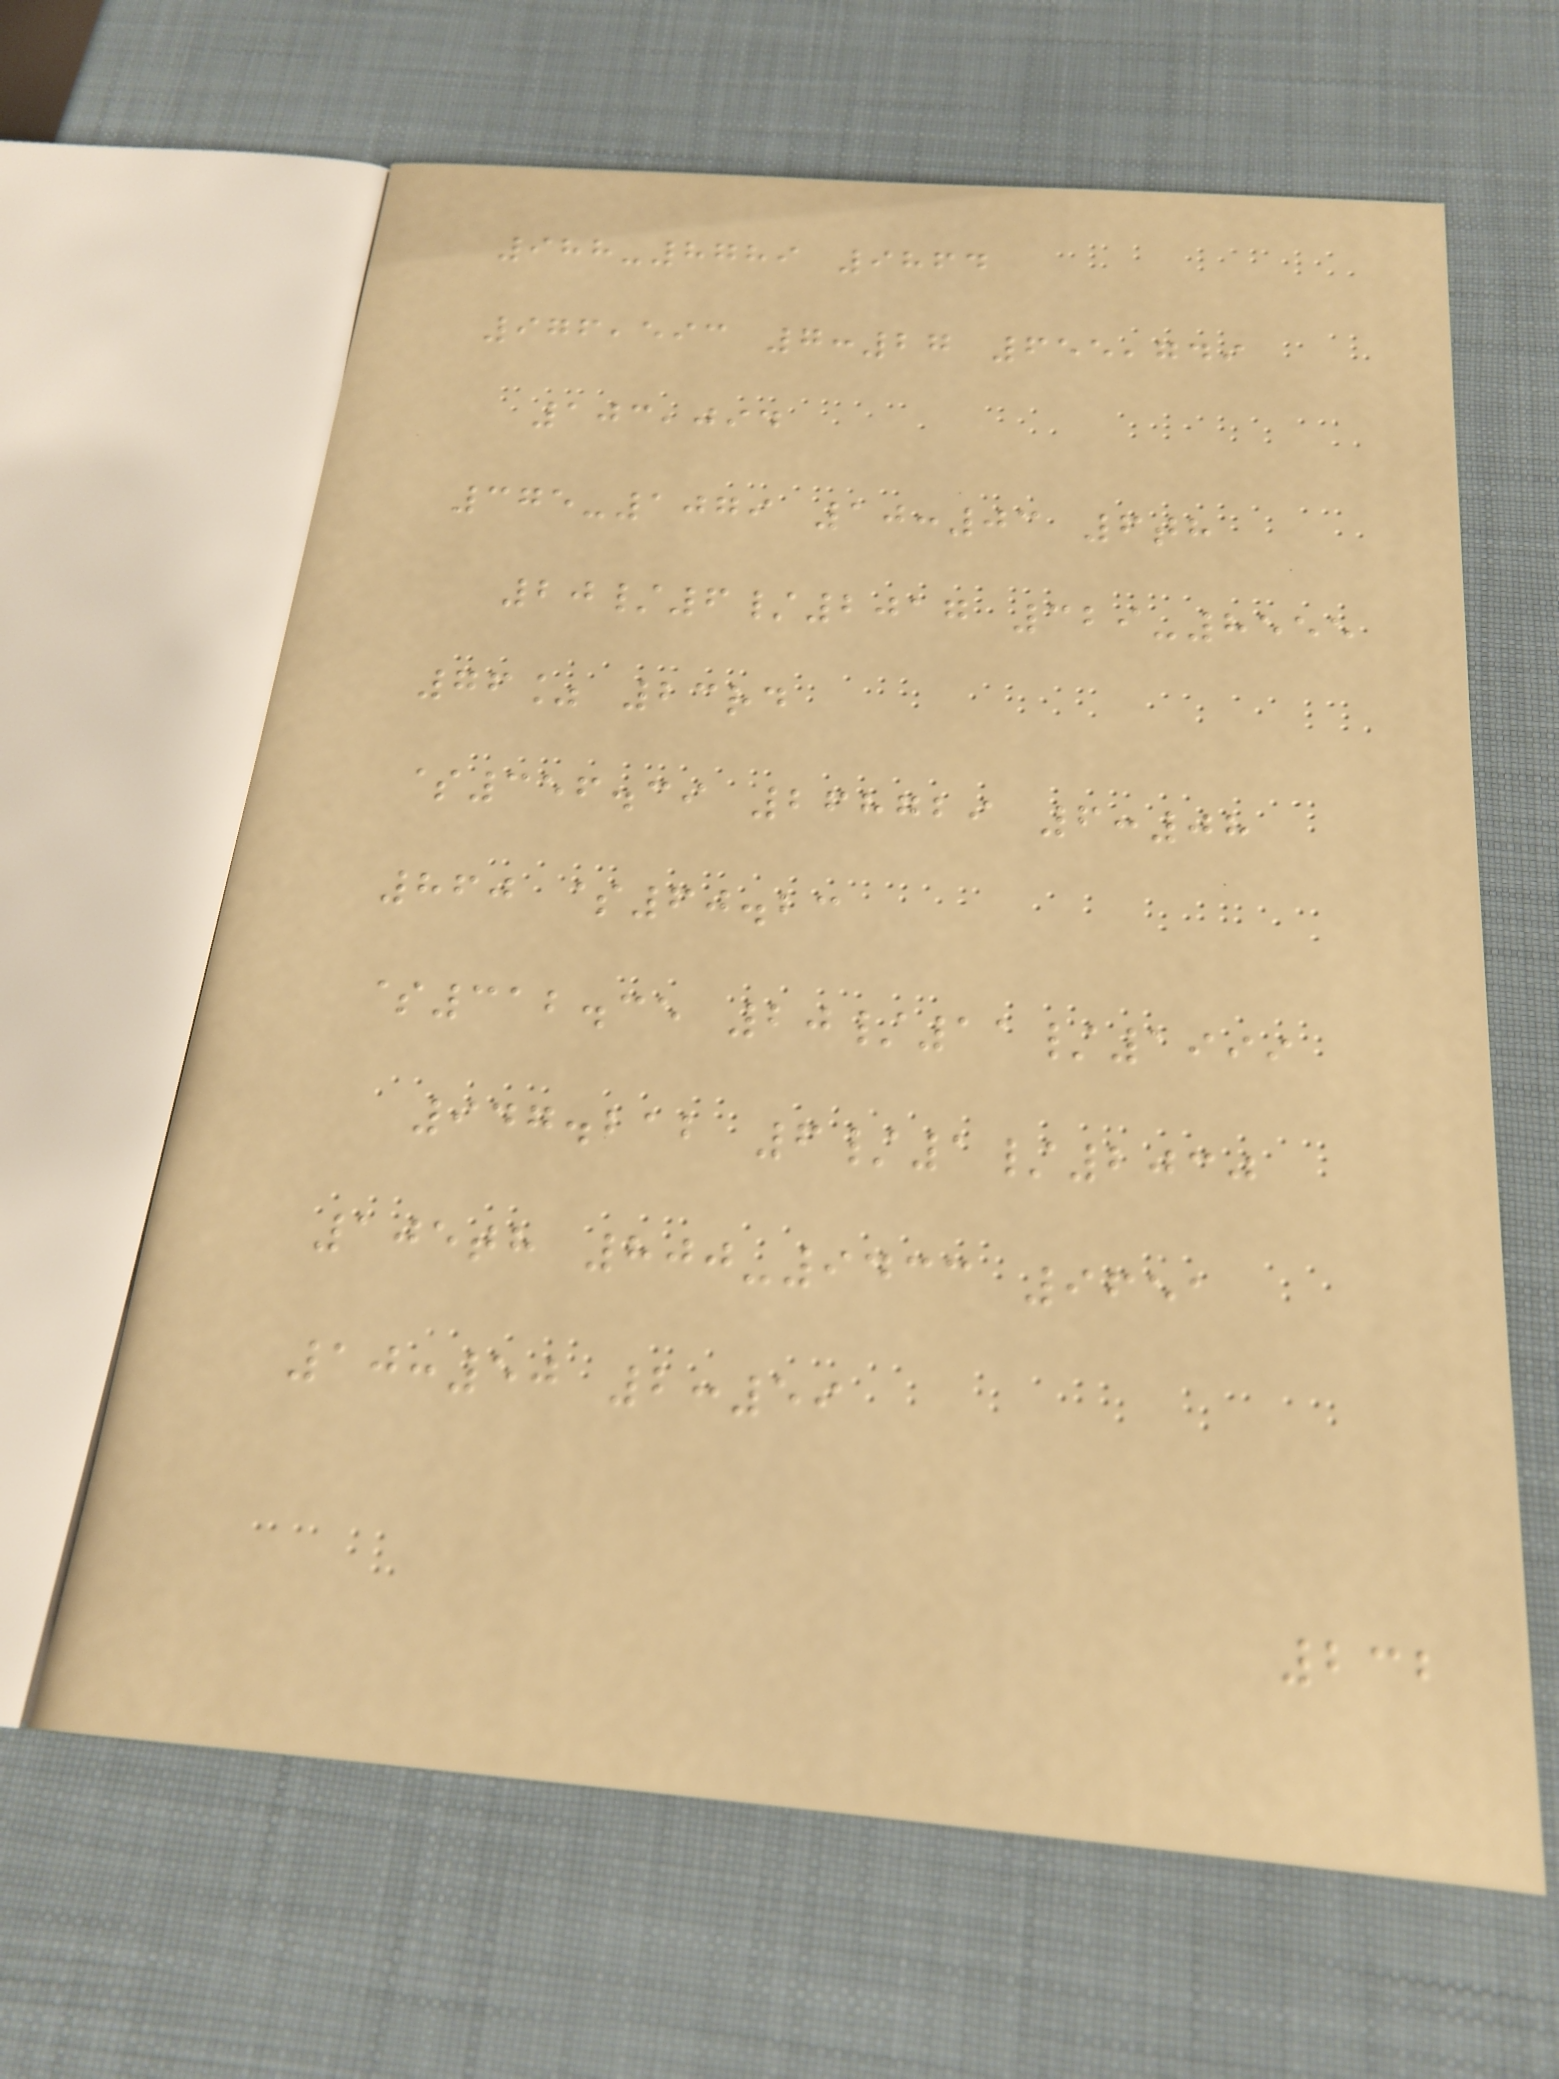988-8789 9864
976,593 7:27 655,749
103,094
375-1079 10:03 6th
20/6/2017 329-8555
76% 23rd
$356.39 268729 6:08
860 $60.23
$312.35 20/11/1999
947.212 6/1/2030
105th 800-9433 9651
10:50 2:59
232
